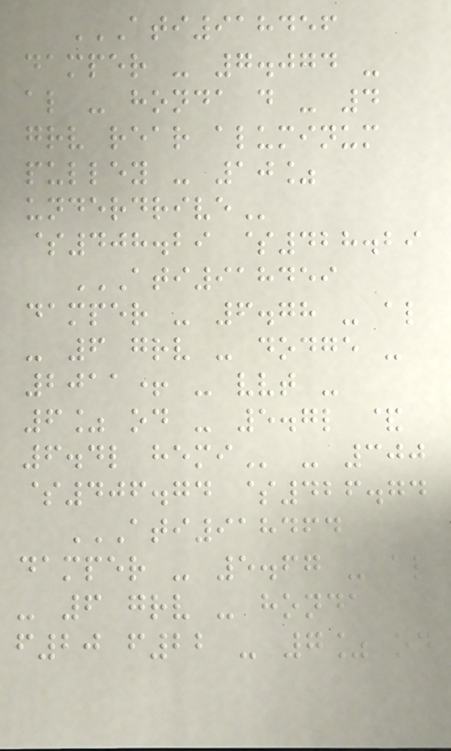ATI918456
DAMPER - 7.074 -
AL - HONDA D - 4
GRV REAR ALUMINUM
PULLEY - 10%
UNDERDRIVE
$408.29 $428.29
ATI918459
DAMPER - 6.78 - AL
- 6 GRV - DODGE -
2011+ - VVT -
6% OD - 5.7L &
6.4L HEMI - 300
$406.74 $426.74
ATI918464
DAMPER - 5.67 - AL
- 6 GRV - HONDA
F20 F22 - 7% OD
